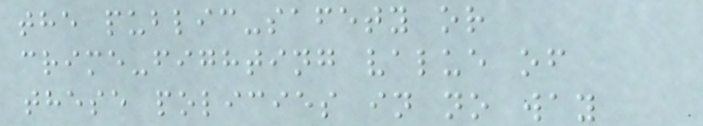the public-safety or
crime-fighting value of
these policies in no way
